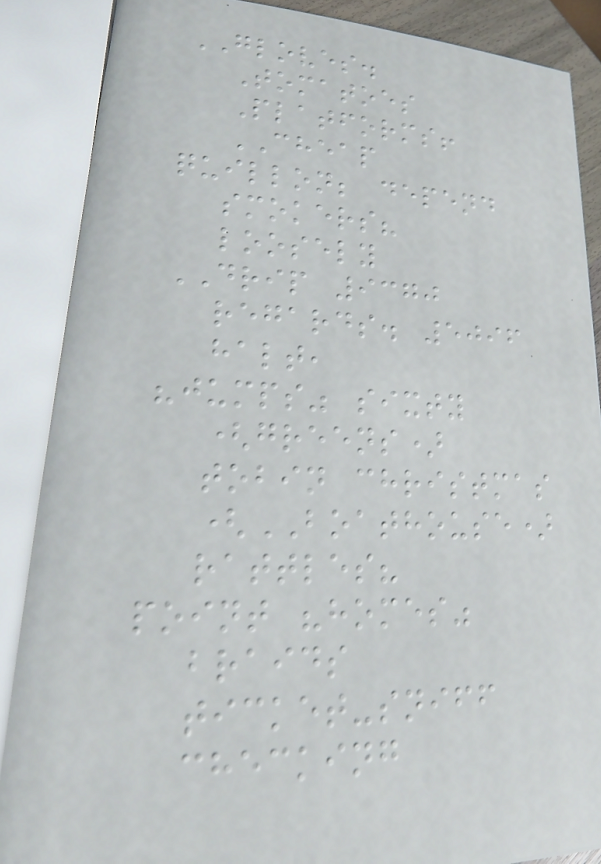GLOVES.
Tomatoes
Platforms!
CHEAP
quillon; depend
smokers?
loosely
DRIP 9370
regards. 5096
halt,
"jumps" sixty
(greens)
tobin christmas
(BOATHOUSE)
rattles?
point "homes"
braids
ticket-sniff
checking
